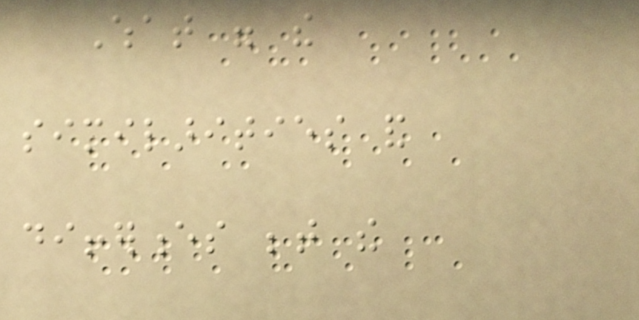What were the
similarities and
differences between the
